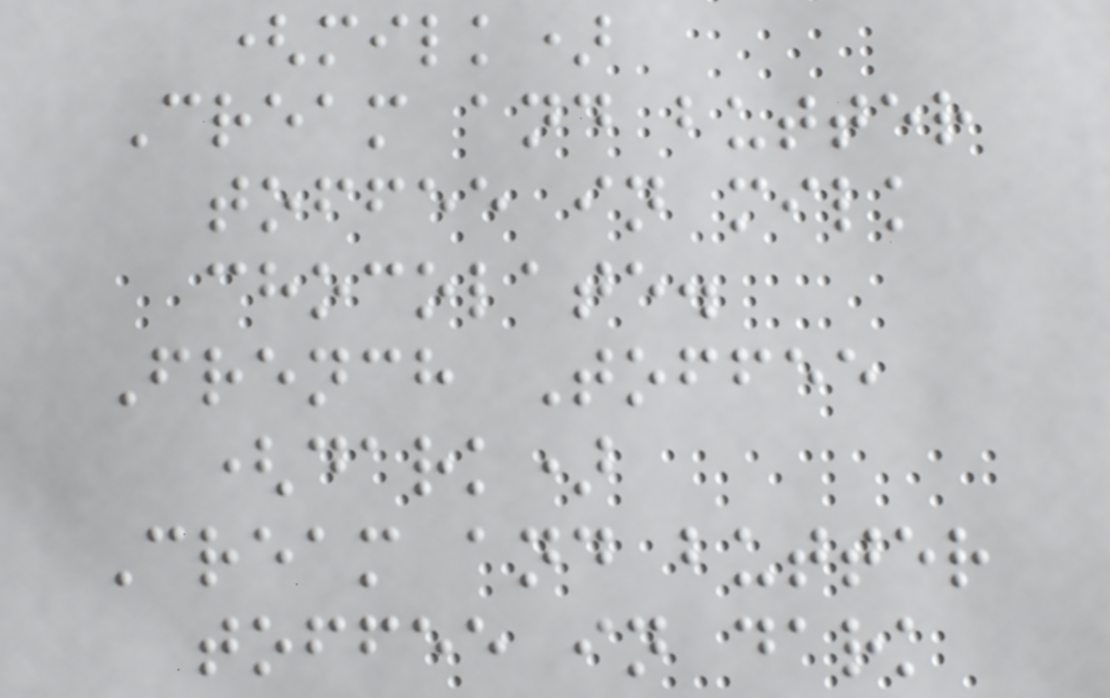(milk)
Cream and butter
toffee in milk
chocolate.
French Toffee
(dark)
Cream and butter
toffee in dark
